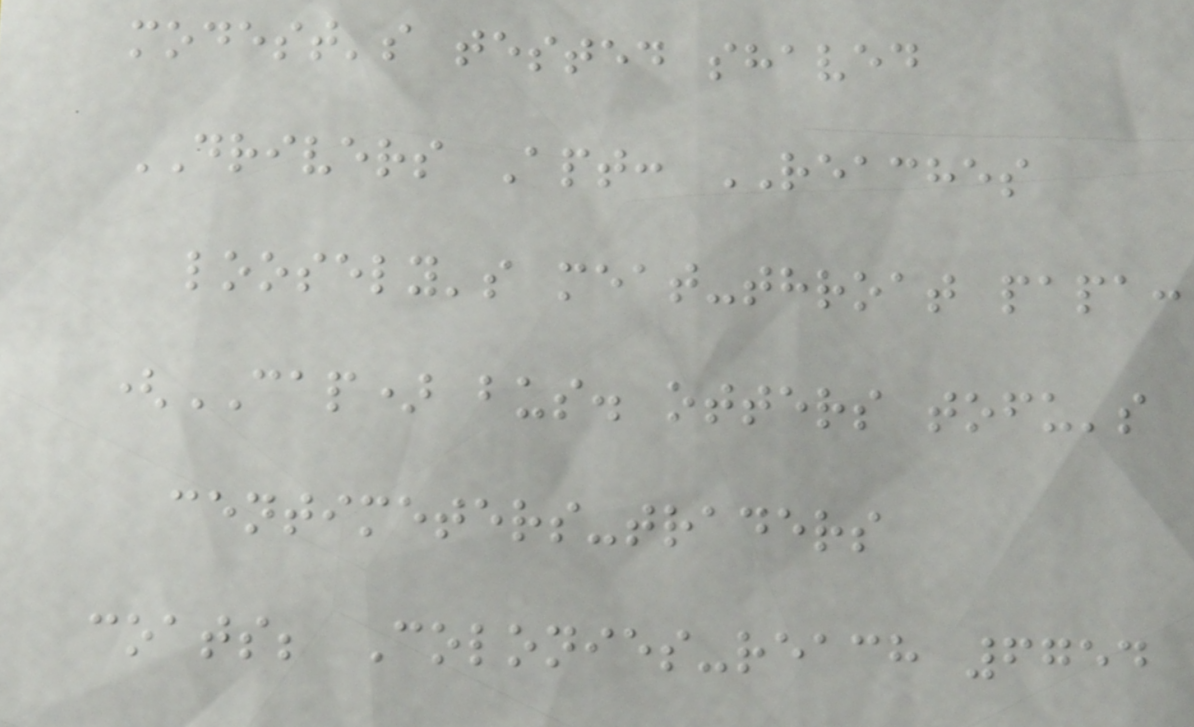modest's tested shaved
DRIVERS Apt: REACHES
loosely's meat-throat papa:
(CAP) bus. otters tofu's
centimeters-traders
coats; Colonies-reach 6754
